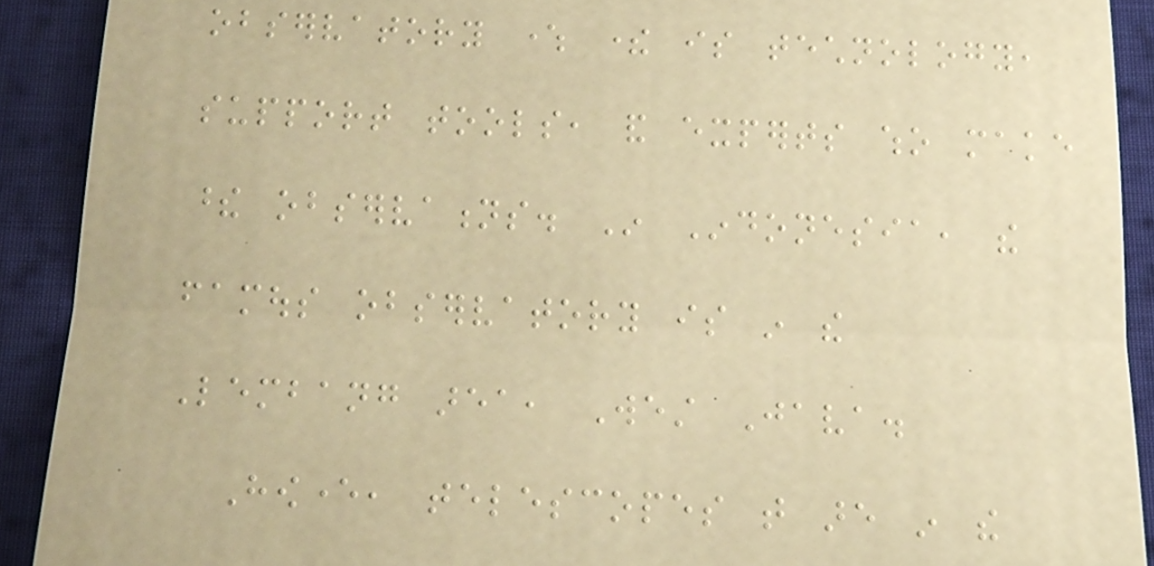observatory where there is technology,
support tools, and experts who make
these observations. In Indonesia, the
famous observatory is in the
Lembang area, West Java.
However, telescopes that are in the
